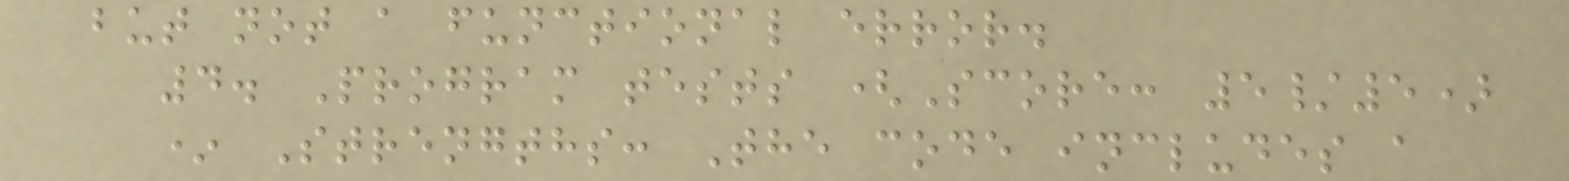but not a functional error.
4. Program tests (Score: 5/5)
* Strengths: The code includes a
